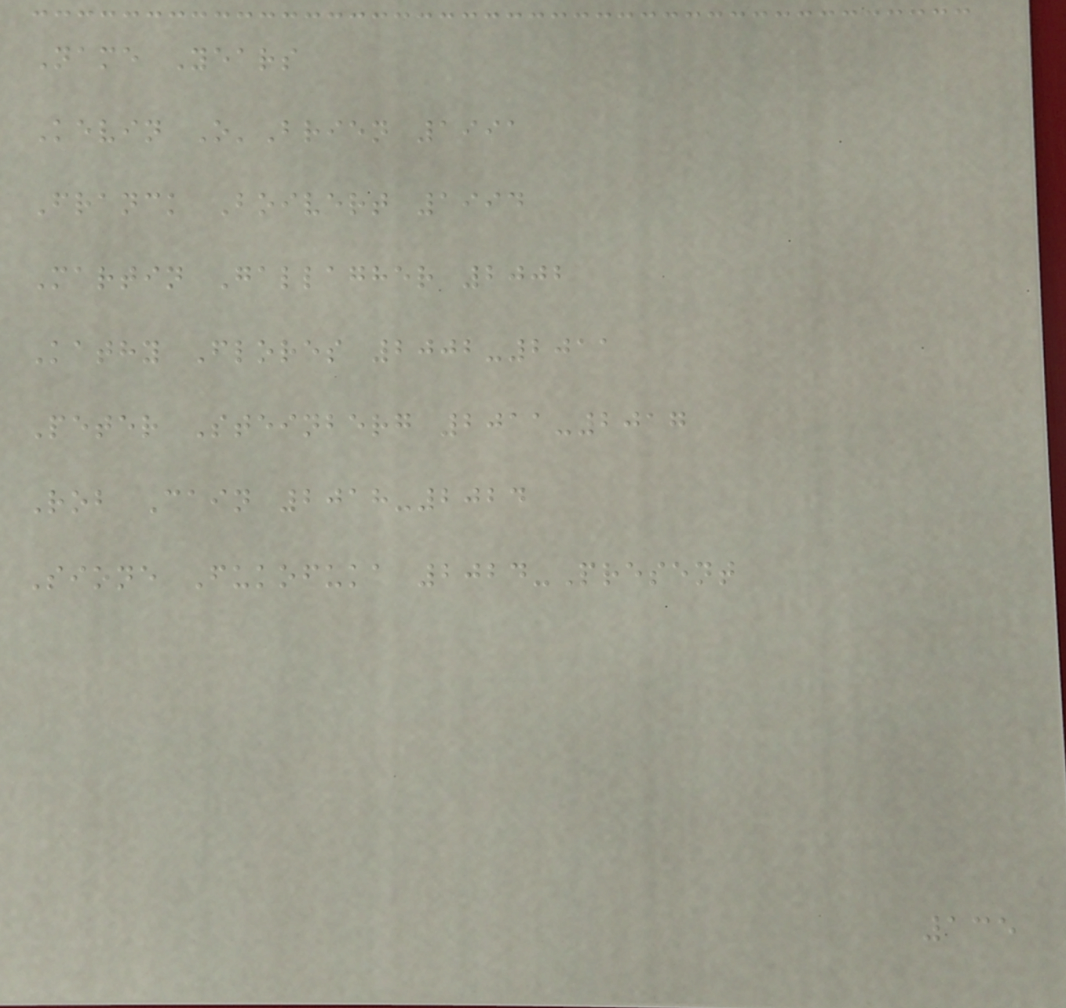Name Years
Kevin O'Brien 1991
Franck Boivert 1994
Martin Gallagher 2002
Kathy Flores 2002-2011
Peter Steinberg 2011-2017
Rob Cain 2018-2024
Sione Fukofuka 2024-Present
135
